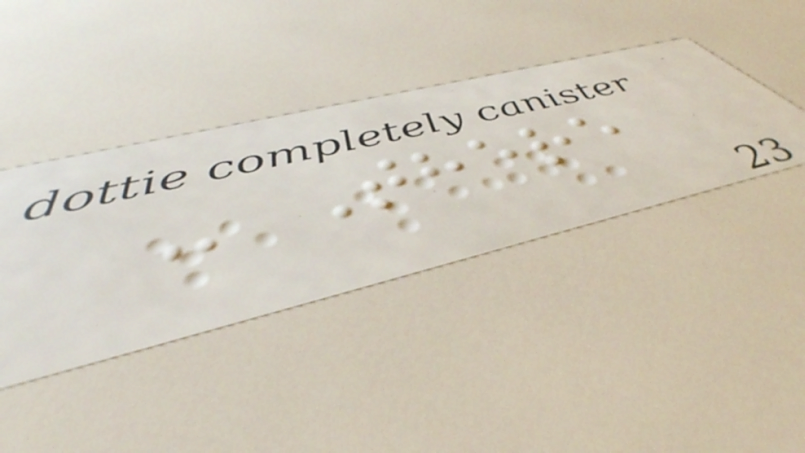- There
